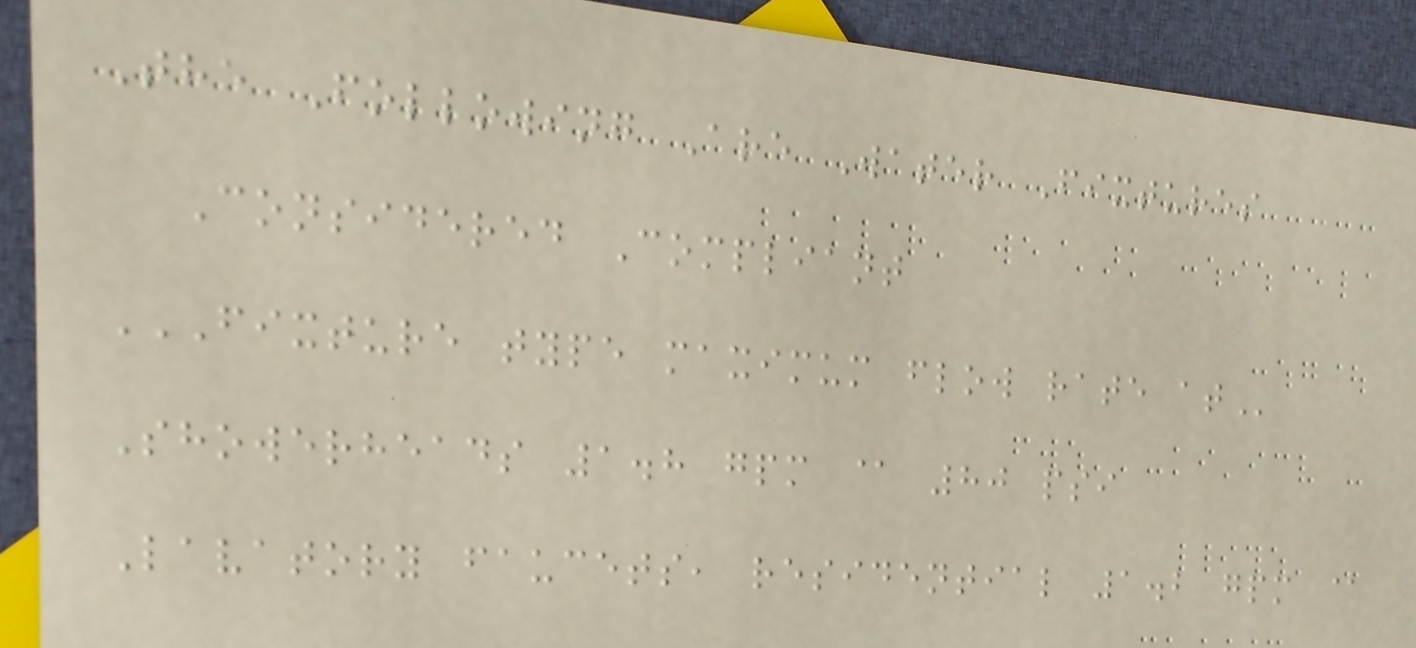The Following Are Water Fixtures
Considered Compliant
FIXTURE TYPE MAXIMUM FLOW RATE AT
Showerheads 1.8 gpm @ 80 psi
Lavatory faucets, residential 1.2 gpm @
